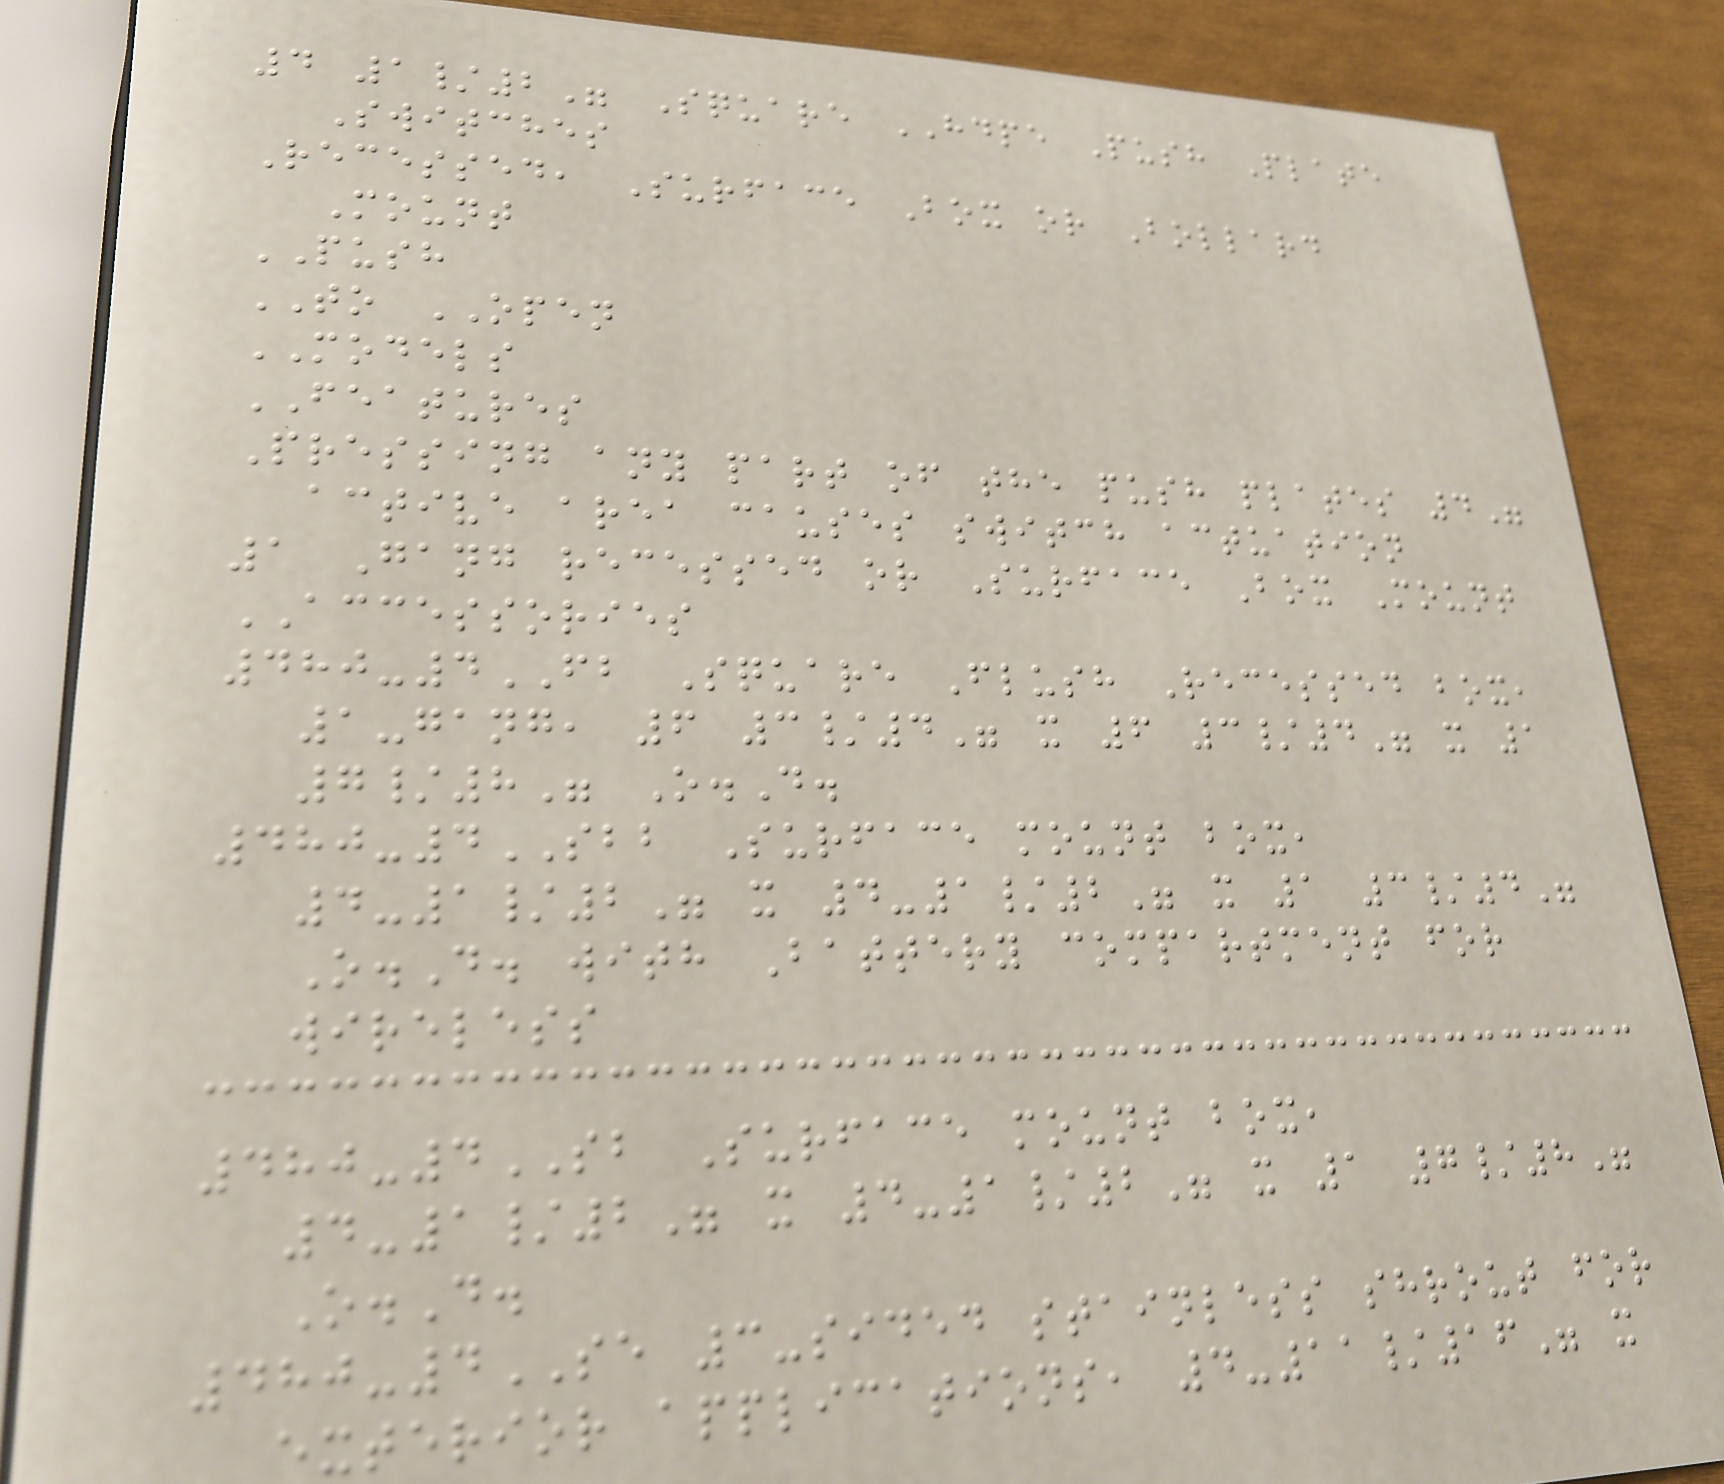4 1/2" Square HDPE Push Plate
Switches
Recessed, Surface Box or Bollard
Mount
PUSH
TO OPEN
MODELS
FEATURES
Pressing any part of the push plates 4"
active area causes switch actuation
1 Gang recessed or Surface Box Mount
ACCESSORIES
480-4FB Square Flush Recessed box,
1-gang, 6 3/4" x 6 3/4" x 1
7/8" O.D.
480-4SBB Surface mount box,
4-1/2" x 4-1/2" x 1 3/4"
O.D. with Battery compartment for
wireless
480-4SB Surface mount box,
4-1/2" x 4-1/2" x 1 7/8"
O.D.
480-4SE 3-sided stainless shrout for
exterior applications, 4-11/16" x
